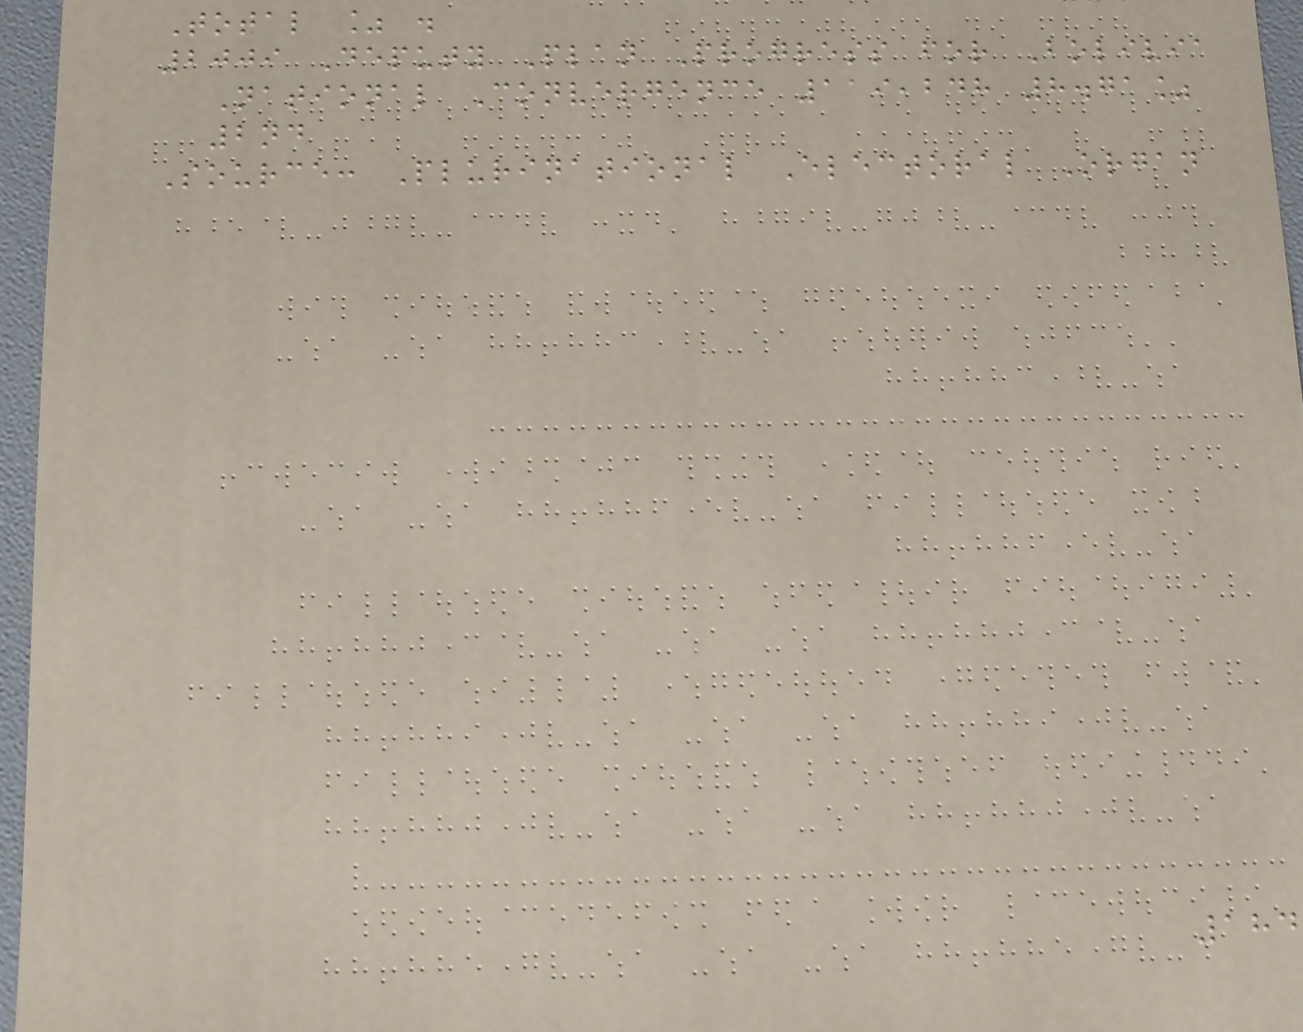Total % .
2009 Deputy Plan Progress for Bolivia
National Convergence 119,248 8.71%
2nd
Source: Plurinational Electoral Organ
184
